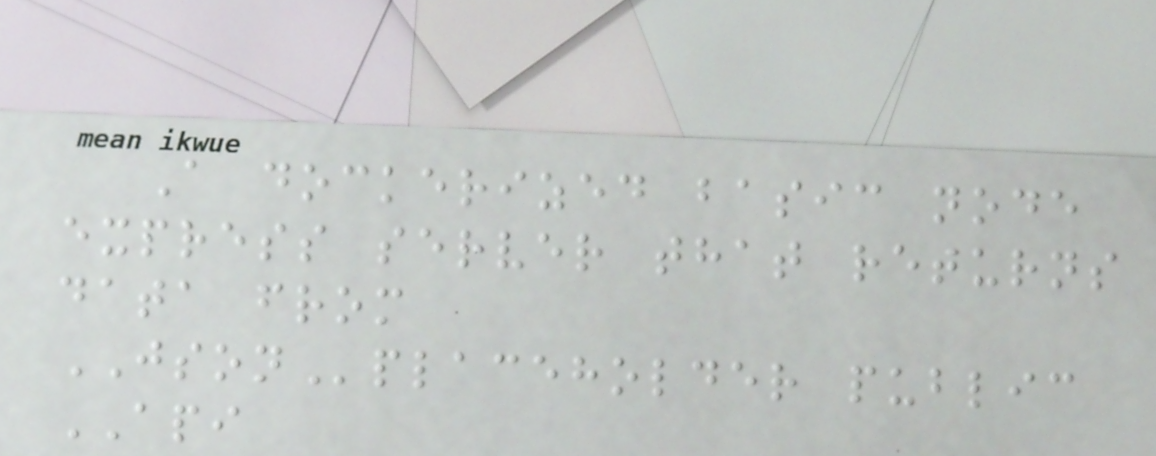A dockerized basic node
express server that returns
data from
JSONplaceholder public
API
